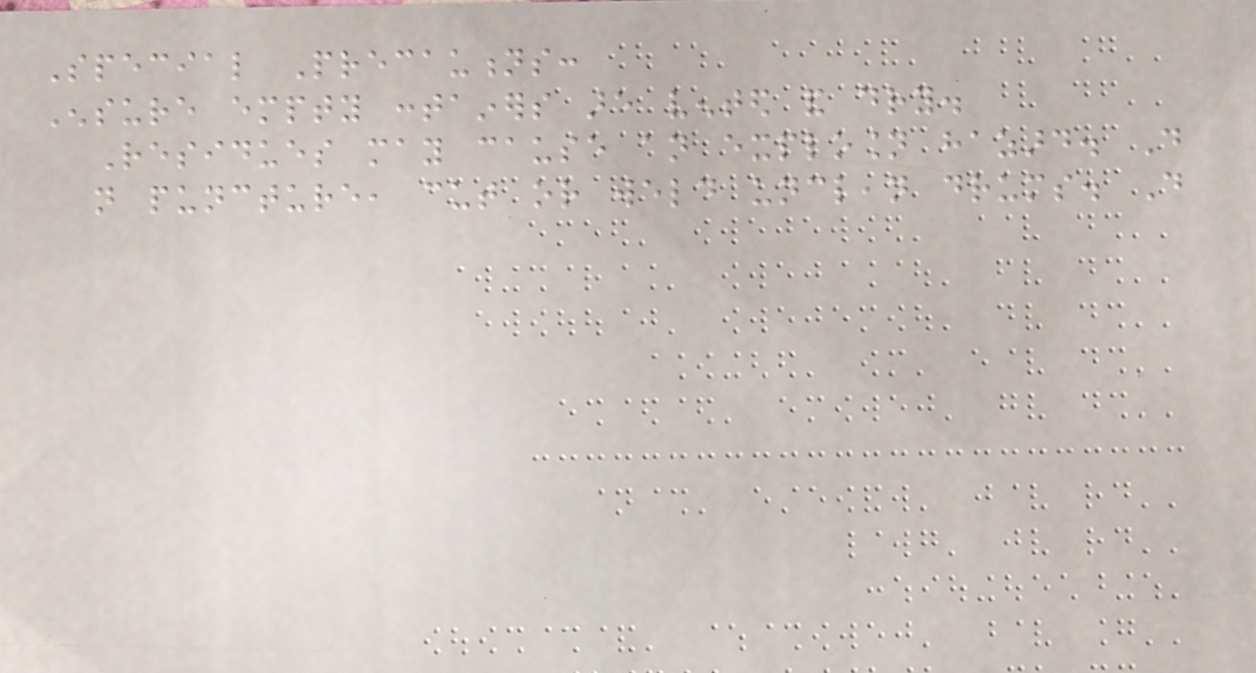Special Precautions:
Ensure empty containers are vented and dry.
Residues may cause an explosion hazard. Do
not puncture, cut or weld unclean drums. Do
